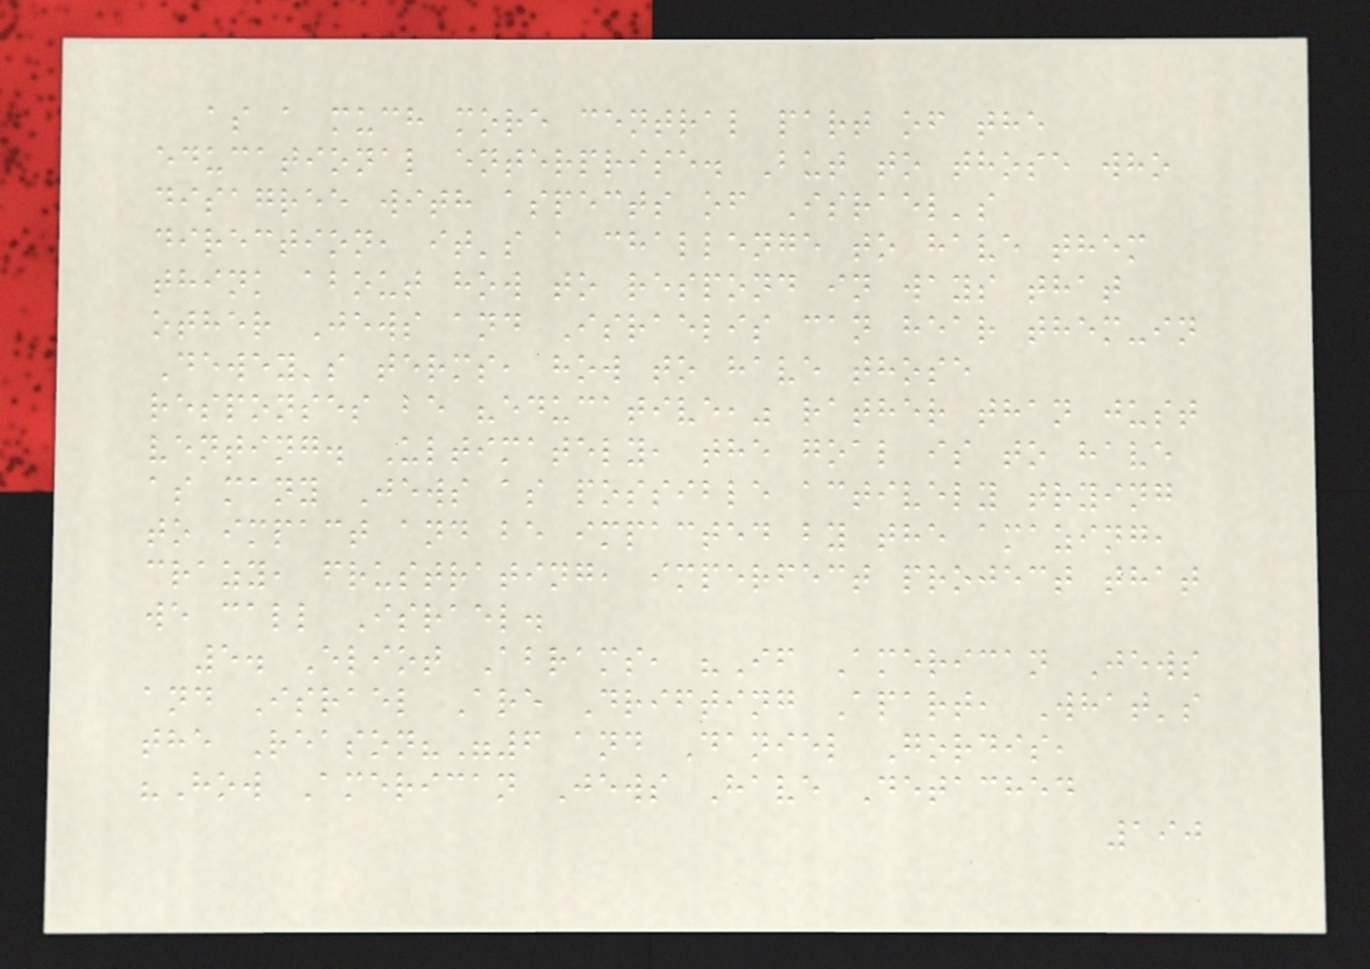as a much more central part of the
educational enterprise. But to those who
disagree with aspects of Israel's
direction, it's a challenge to have them
think about how to respond in ways that
other Jews and Israelis can hear them-in
Dewey's terms, how to have those
responses be "educative," rather than just
venting. Ultimately, the goal is to have
as many Jews as possible actively trying
to impact and be impacted by the amazing,
crazy, frustrating, imperfect project that
we call Israel.
5. Eliot Abrams, "If American Jews
and Israel Are Drifting Apart, What's
the Reason?"6 and Daniel Gordis,
"How American Jews Have Detached
190
